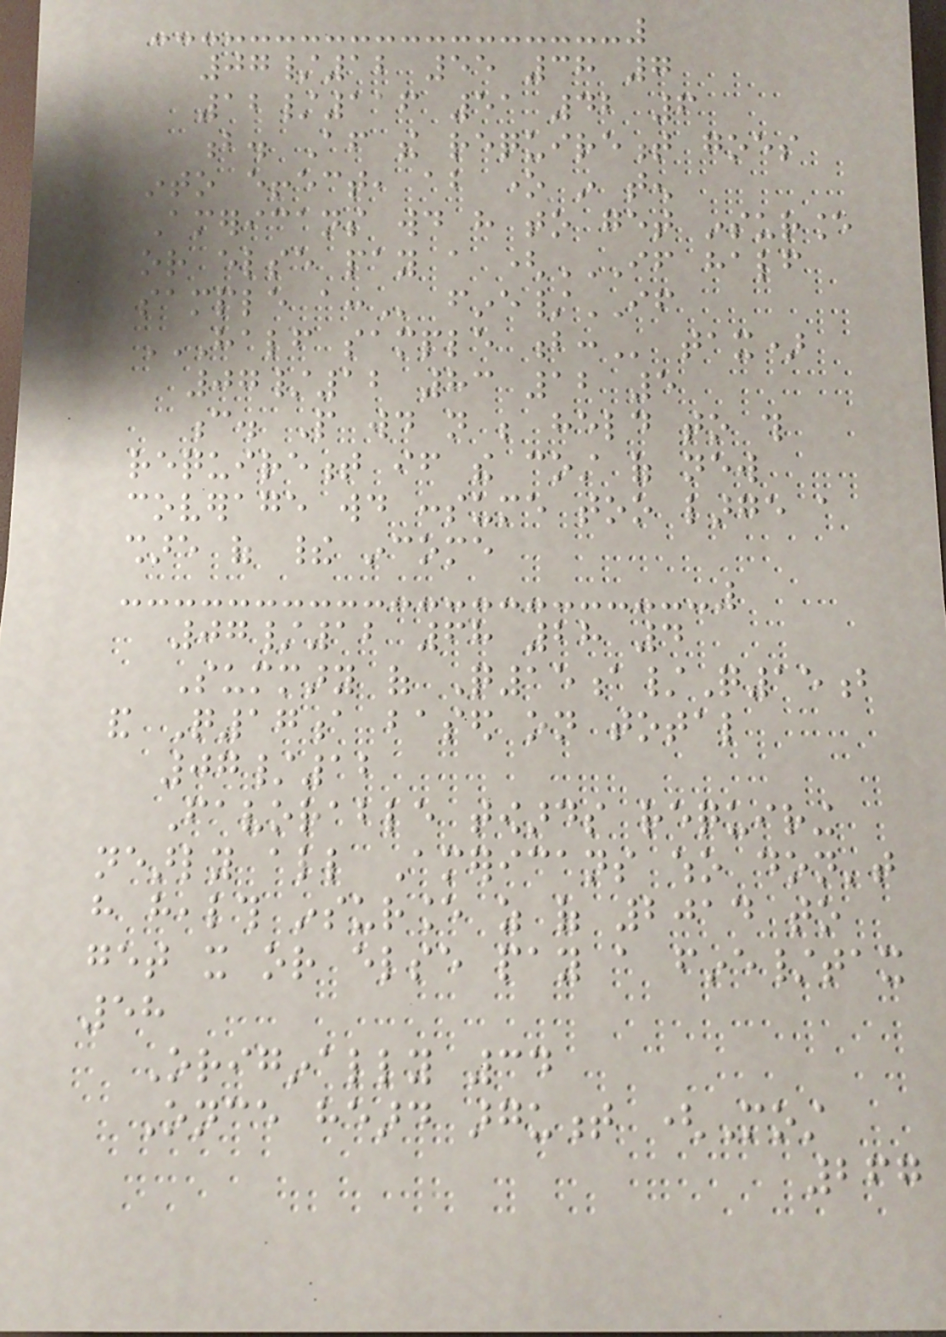07/12 55 38 7
12/116 51 42 6
b. After the requirement goes
into effect, about one in ten
Americans would have to get insurance
or else pay a (IF HALF
SAMPLE A: fine/IF
HALF SAMPLE B: tax)
07/12 83 12 5
c. People would not be held to this
requirement if the cost of new
coverage would consume too large a
share of their income
07/12 68 28 4
Summary of Q15a/Q15b
and Q17a based on total
07/12
Favorable towards requiring
nearly all Americans who don't
have health insurance as of 2014 to
get it or else pay a fine/tax
58
Originally 34
Once heard argument (Most
267
